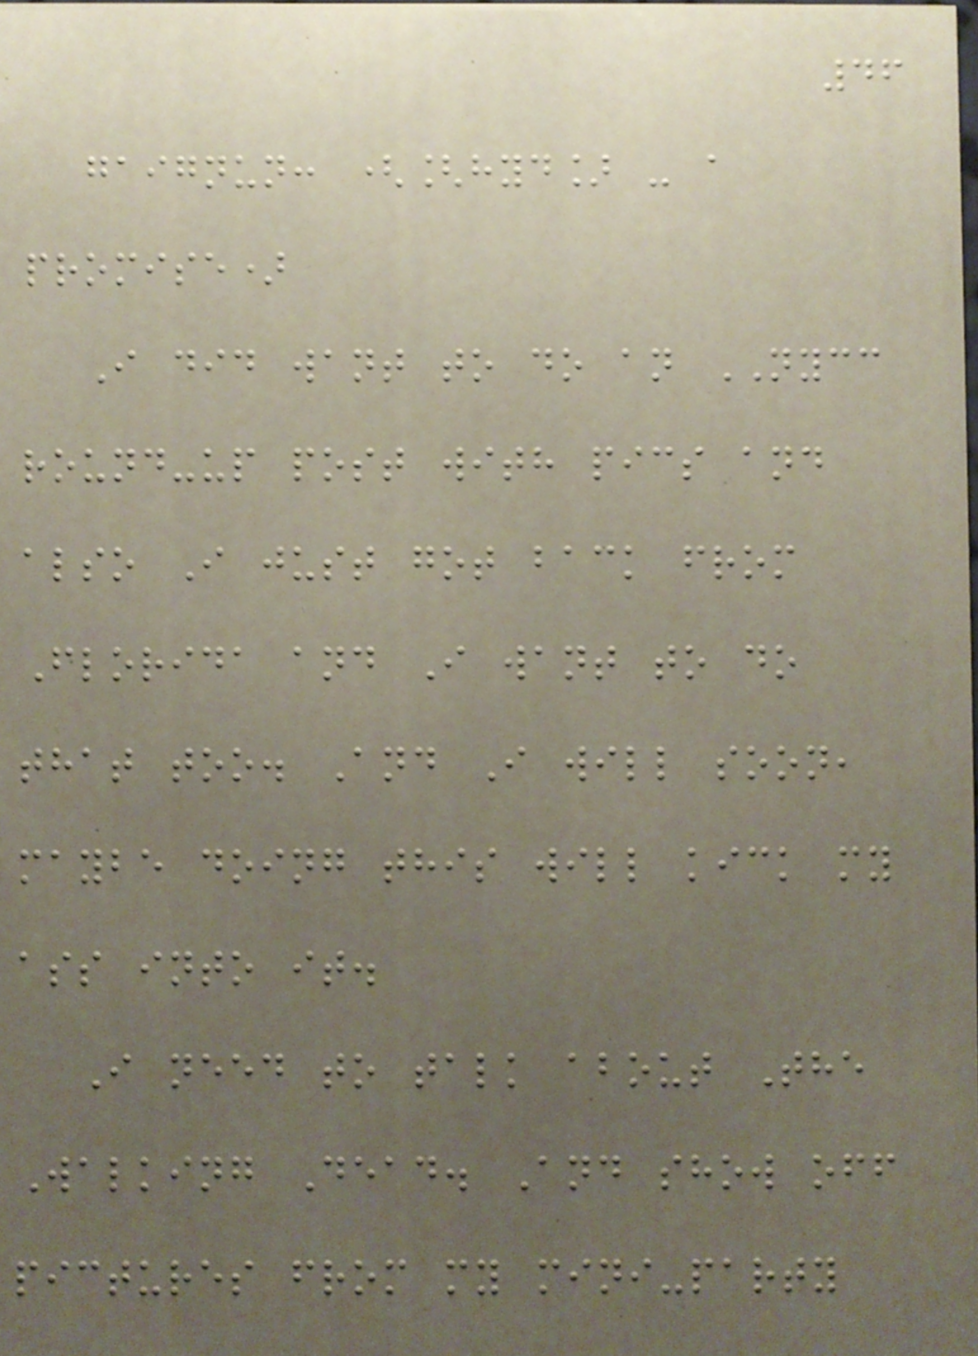46
gaignun: ([hyd] - a
promise)
I did want to do an NYCC
round-up post with pics and
also I just got back from
Florida and I want to do
that too. And I will soon,
maybe doing this will kick my
ass into it.
I need to talk about The
Walking Dead. And show off
pictures from my mini-party
